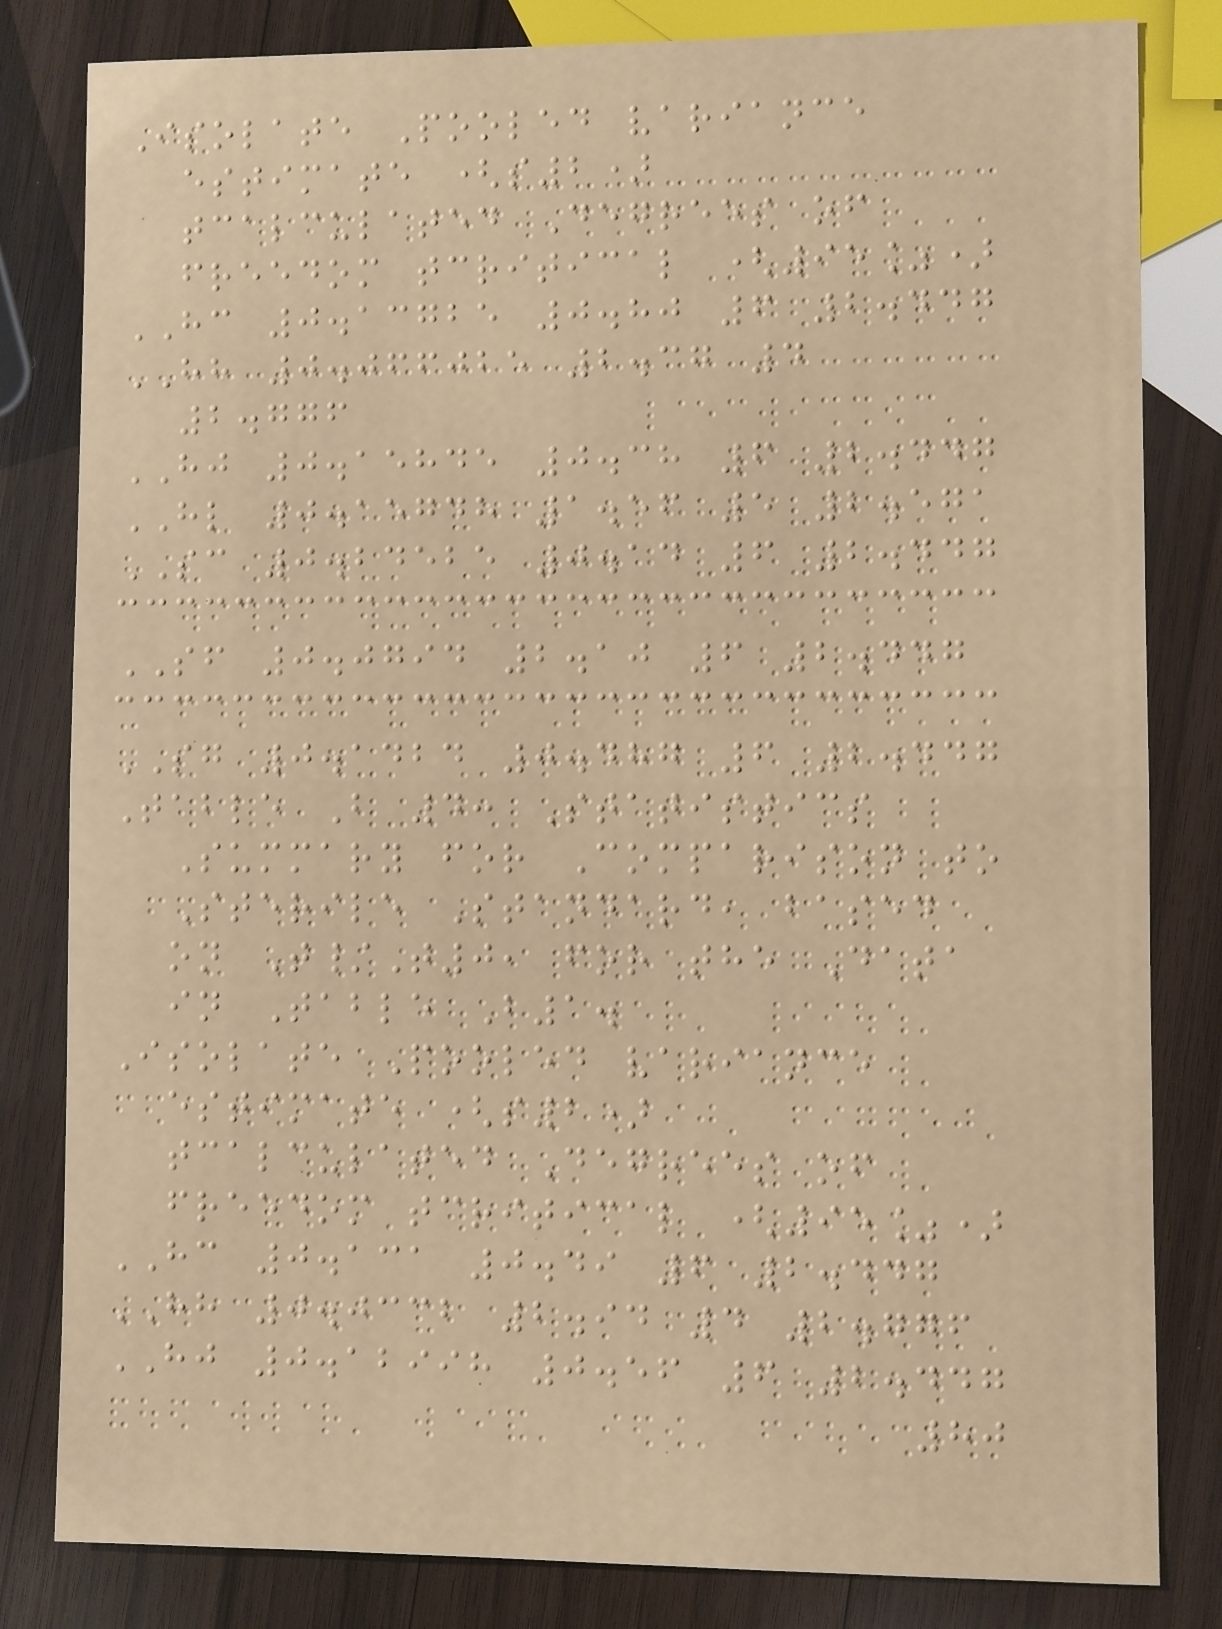Isolate Pooled variance
estimate (s2)
tcalculated Degrees of
freedom tcritical (95%)
HC 0.13725 0.80 6 2.447
HH 0.066025 2.37 4
2.776
HJ 0.15845 0.38 6 2.447
HL 0.15748 1.56 5 2.571
SC 0.24525 0.14 6 2.447
SF 0.0794 2.10 6 2.447
SG 0.1424 0.487 6 2.447
Table B 4: Statistics
Summary for Comparison to
Sterile Standard, based
on T/T0, for the Data
in Table B1.
Isolate Pooled variance
estimate (s2)
tcalculated Degrees of
freedom tcritical (95%)
HC 0.131 0.49 6 2.447
HH 0.0332 2.94 4 2.776
HJ 0.12998 0.56 6 2.447
80
